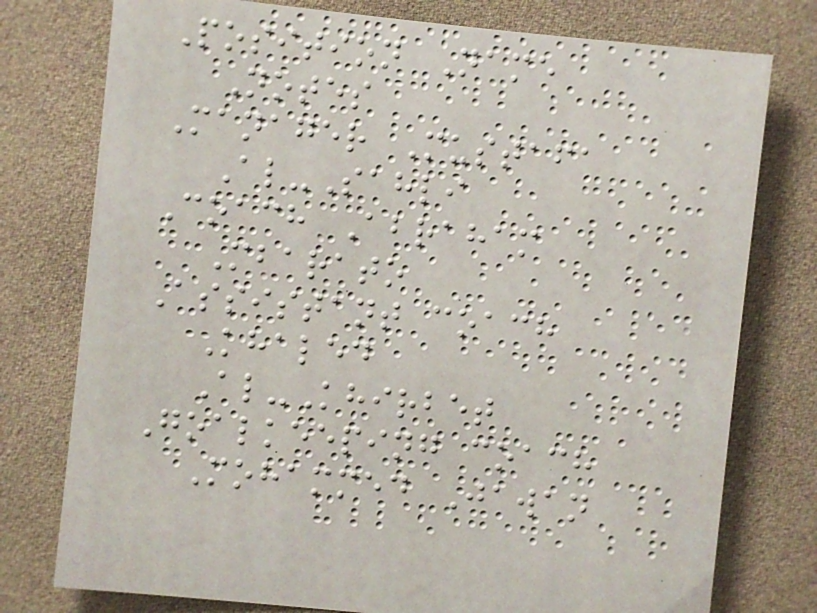Position Name
Notes
Manager Mustafa
Al-Sahli
Coach Abraham
Mbarato
Assistant coach
Khaled
Al-Khirbet
Goalkeeping coach
Mohammed Jawan
